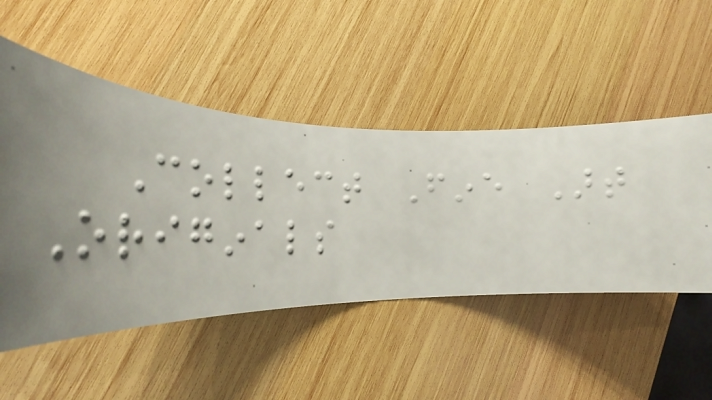Collect Fine Art
Originals
